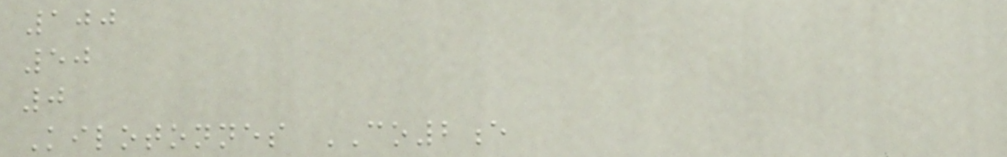100
50
0
Kilotonnes CO2e
